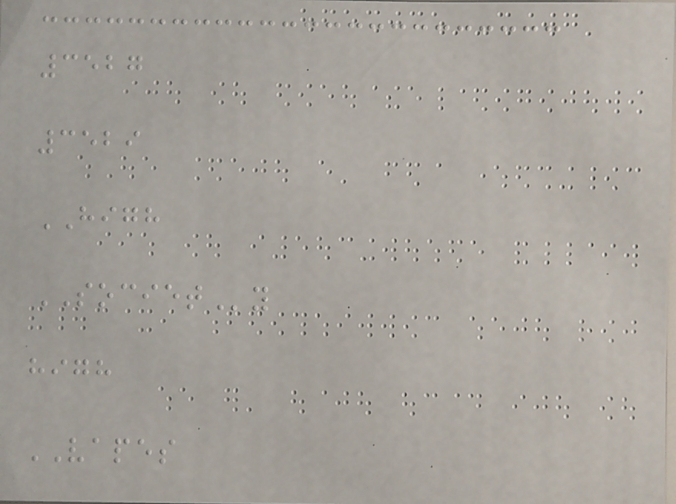3527
3529
HIGH
SOCIETy
high
VAPES
